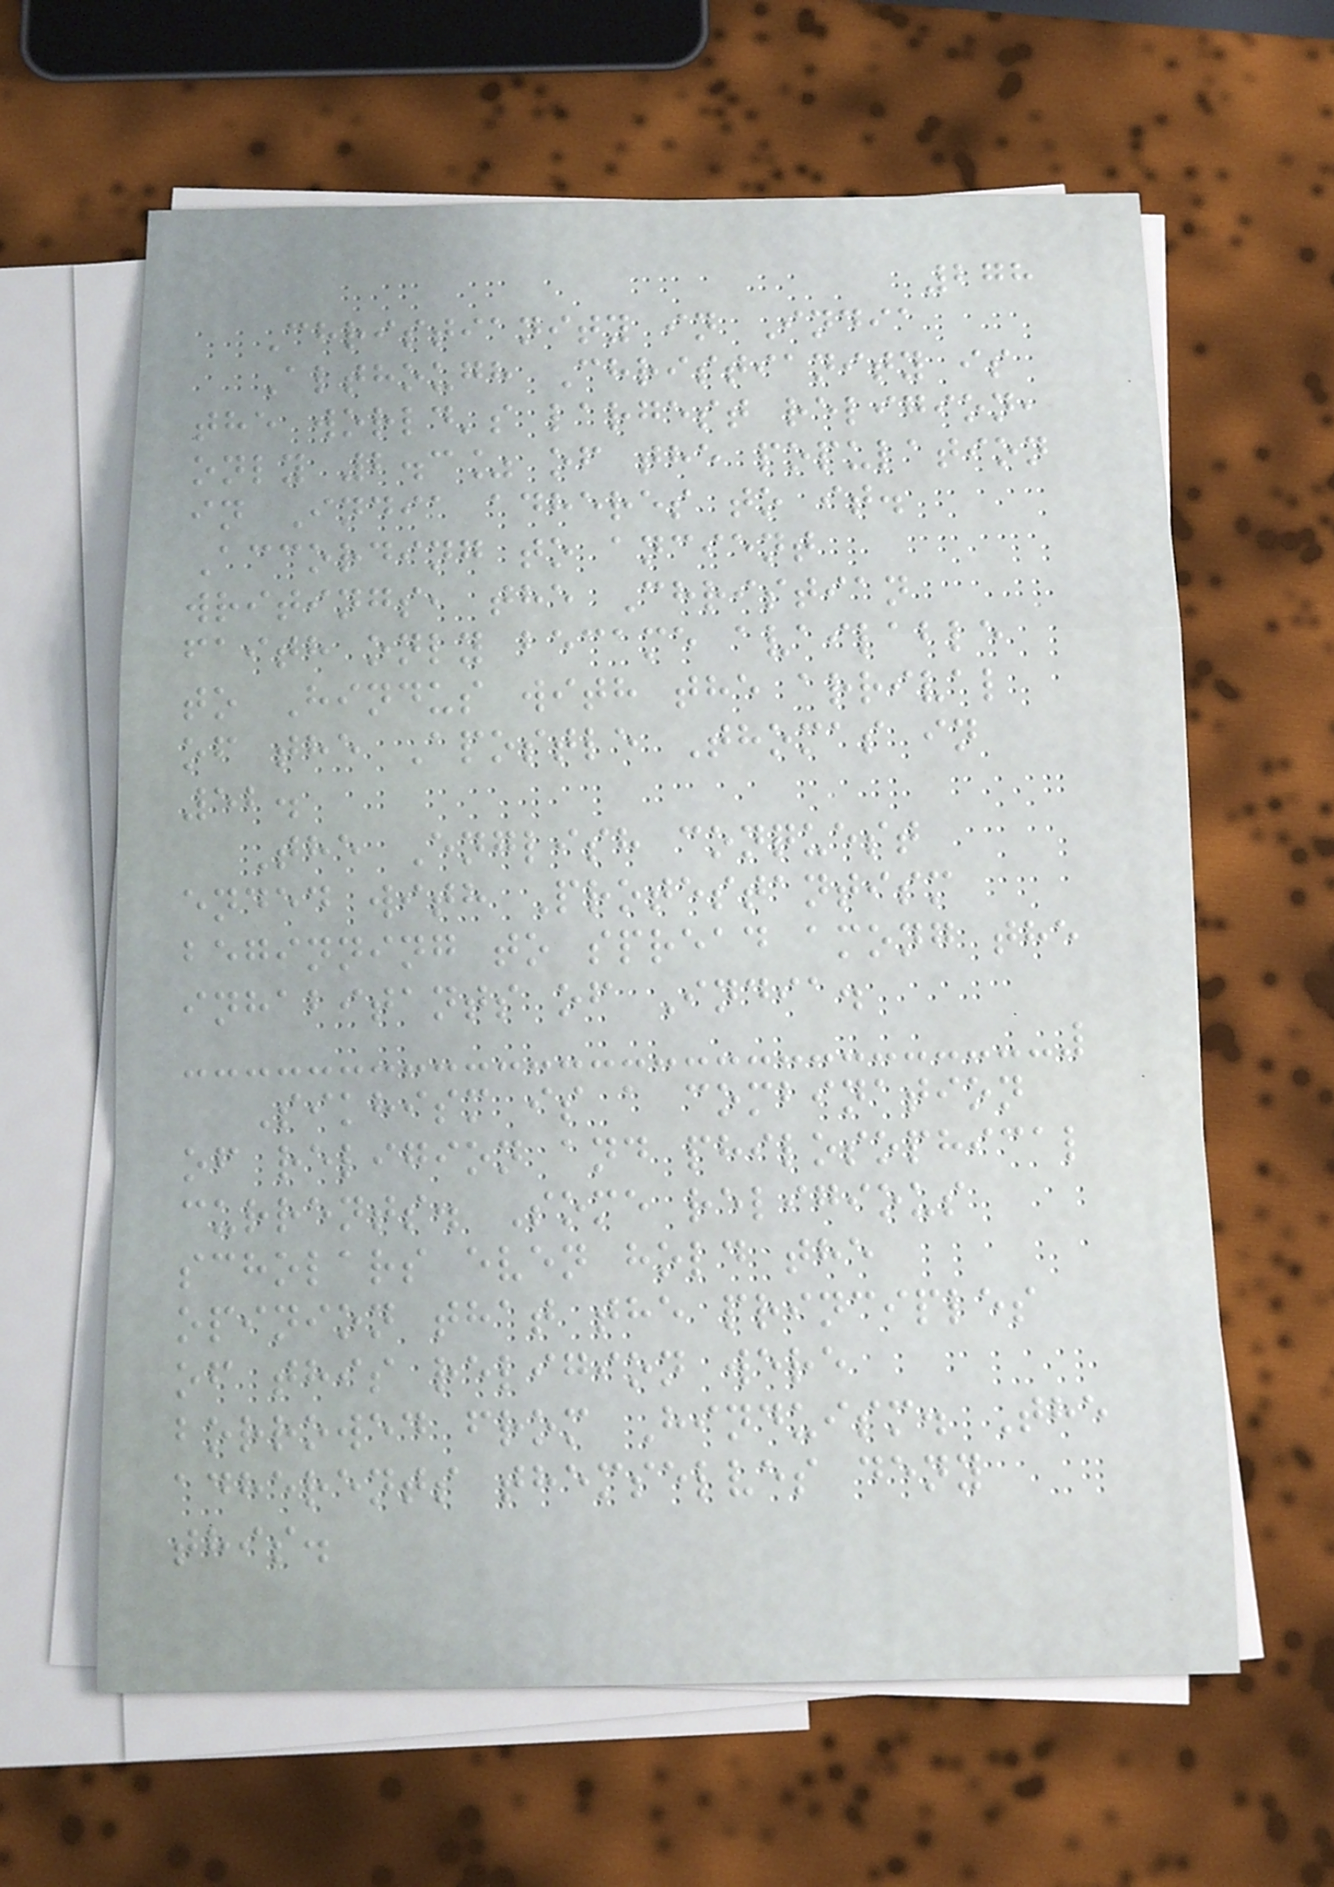278
Christianity in India
Although Christianity is
the world's largest religion,
only 2.3% of the population
in India adheres to it.
According to ancient
writings, the Christian
faith only became available
to Hindus with the arrival
of the Apostle Thomas in
52.
The English conquest
ended with Protestantism
beginning to spread among the
inhabitants of India.
Sikhism is a combination
of religion and philosophical
currents. Some religious
scholars even hold the
opinion that the principles
of this religion were
borrowed from Hinduism. The
adherents themselves deny
this.
